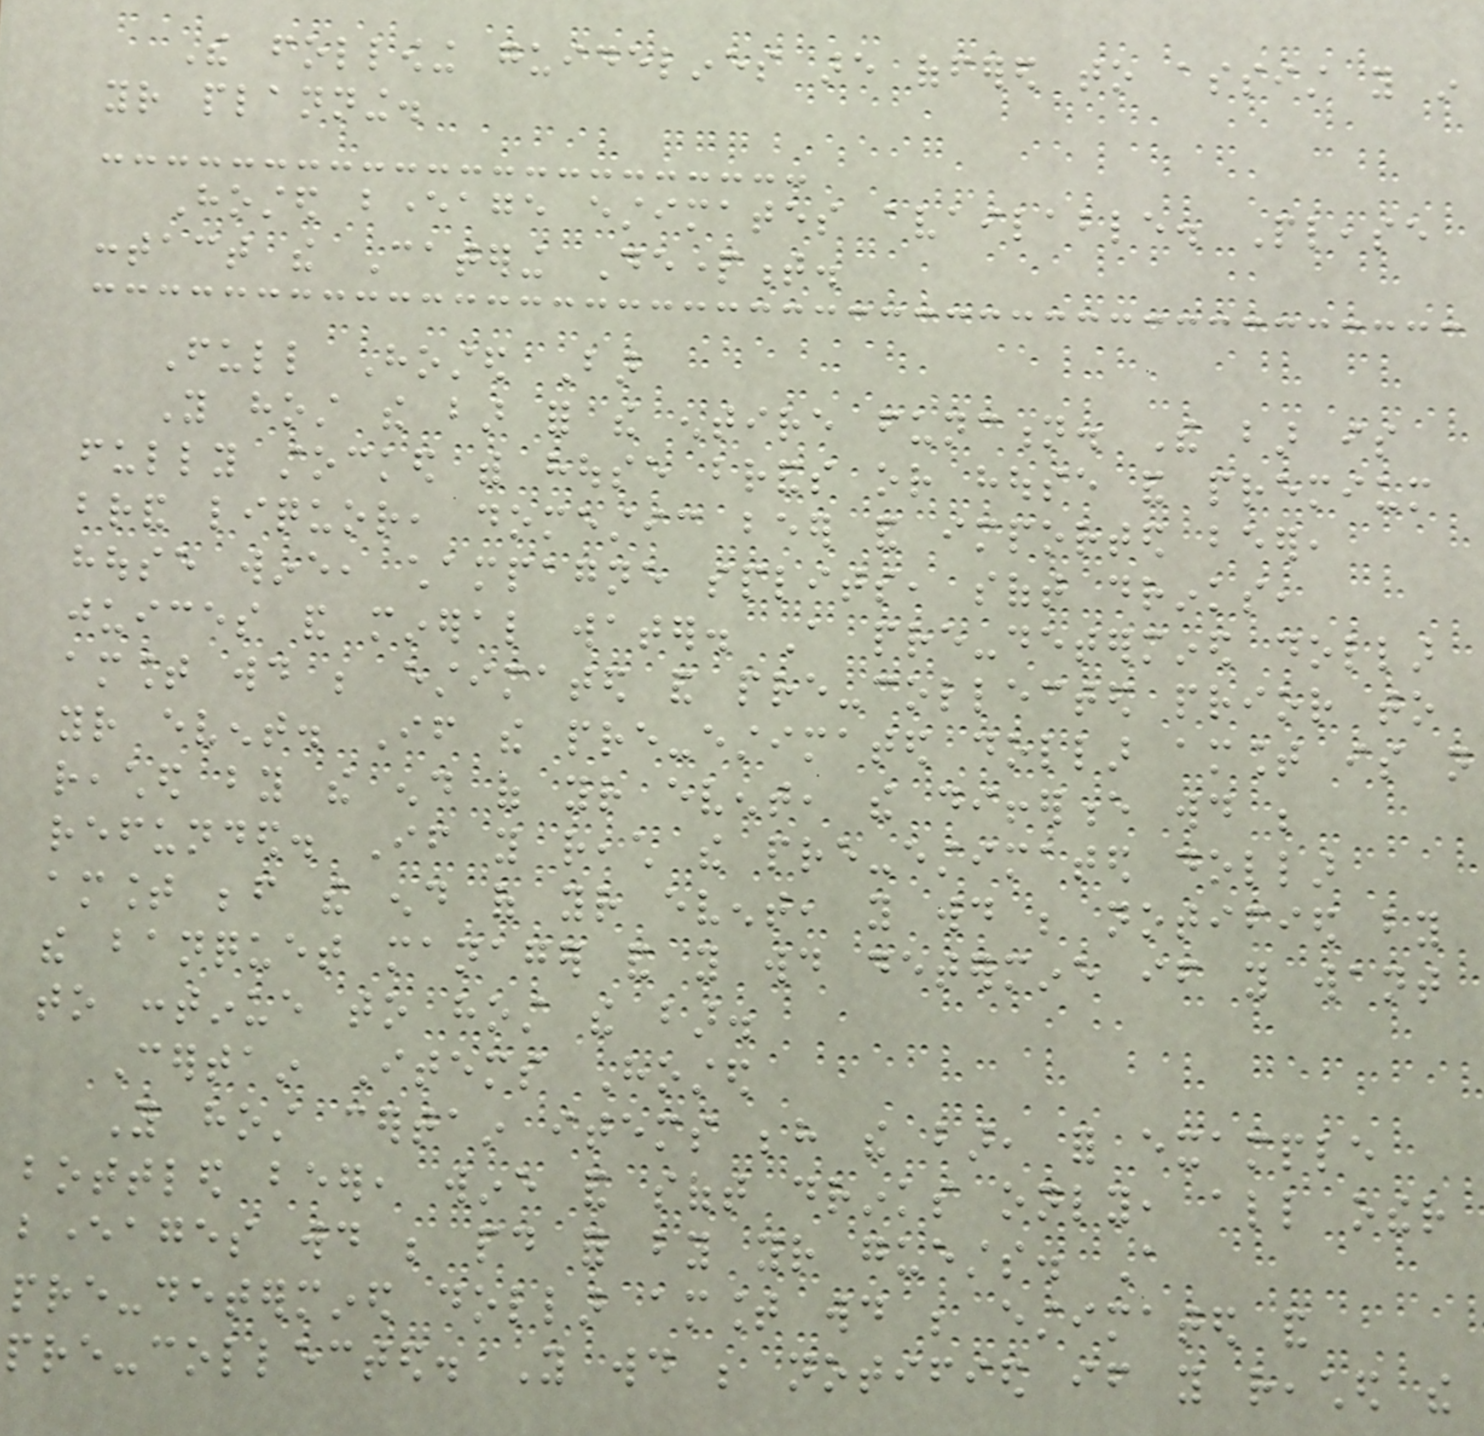The following guidelines are offered to assist you in
your planning.
Hosted beverage estimates available. Please
contact the Catering Department.
Full Hosted Bar
You host the bar for the entire function. The bar is
fully stocked with house brands or house and premium
brand liquor, domestic beer and imported beer,
house wine, champagne splits, soft drinks,
juices and mineral water. A pre-determined dollar
amount would be estimated and pre-collected prior to
your event. If the pre-estimated dollar amount is not
reached by the end of your event, the difference would be
refunded. If you reach the pre-estimated dollar
amount before the end of your event, you would be notified by
the banquet manager and you would determine if you want
to continue to host the bar.
Certain Items Hosted
You host certain items behind the bar, for example
bottled beer, wine and soft drinks only, all other
beverages would be paid for by your guests. A
pre-determined dollar amount would be estimated and
pre-collected. You would be notified if you reached the
